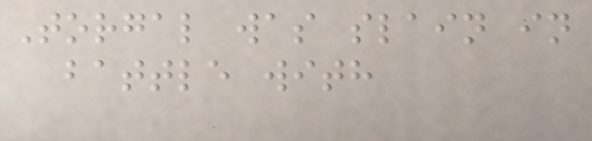Torgal was slain in
battle with
